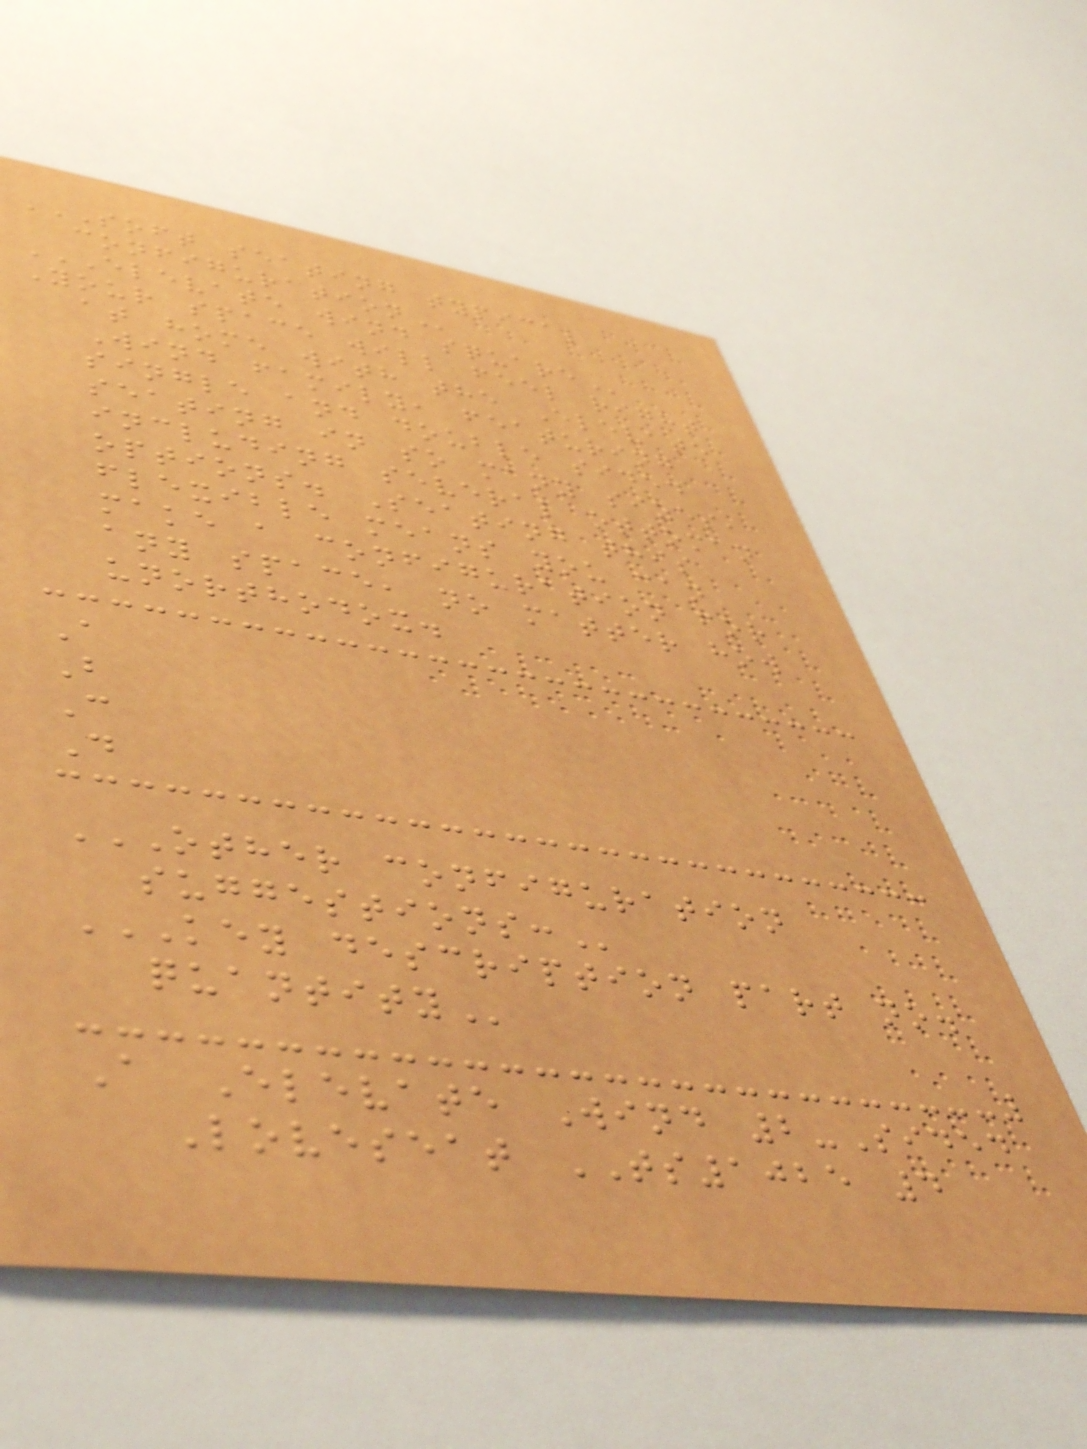SOFT SEATING TYPICAL
CONFIGURATION
ELEVATE WIND SQUARE
Your space will feel right
at home with the Elevate
Wind family, featuring
single and double sided
seating in so many sizes,
including several ottoman
options. Seating this
flexible means you can
make a configuration for
any space, no matter how
unorthodox.
A
B
C
D
OTHER CONFIGURATION
SUGGESTIONS:
KEY DESCRIPTION PART NO.
QUANTITY
A Elevate Wind 2-Sided
Loveseat TS1025 4
